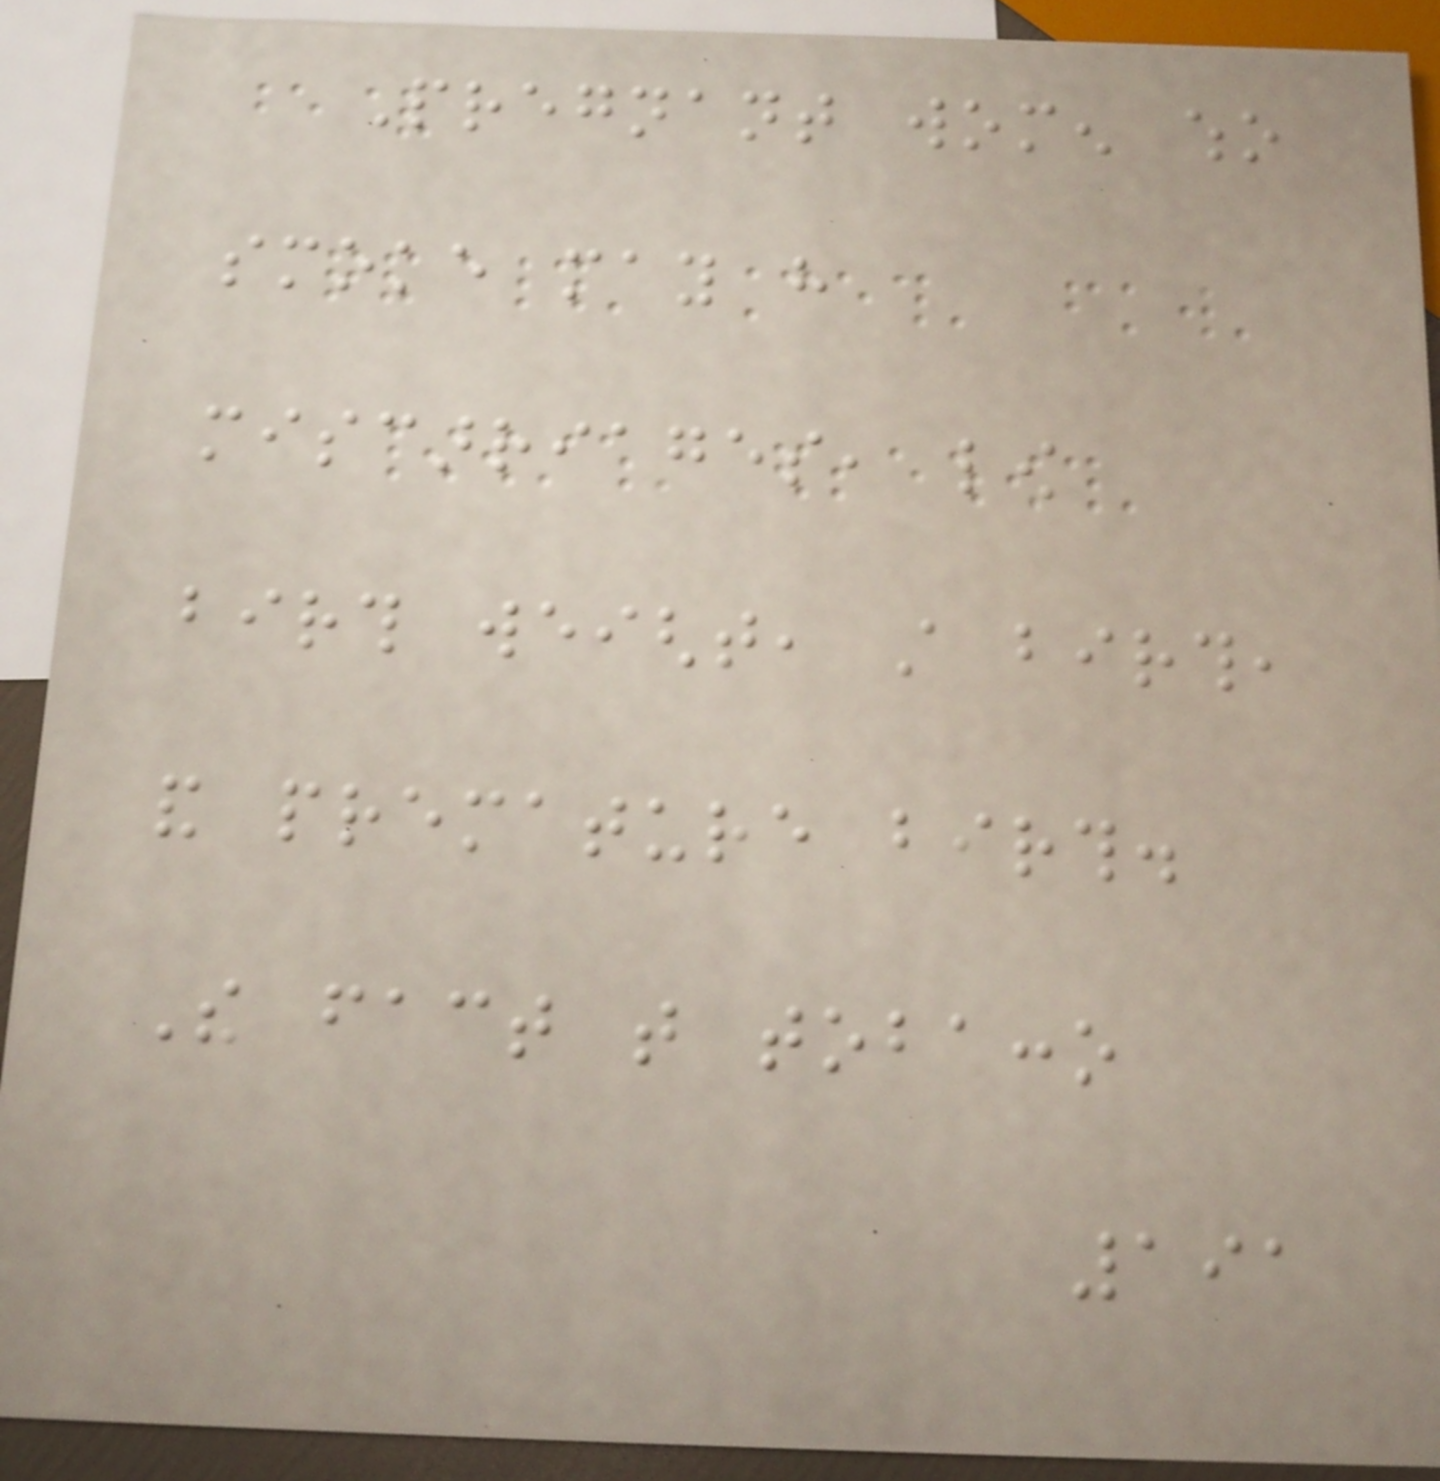Pregnant women who
smoke may have
miscarriages, low
birth weight, still birth,
and premature birth.
The fact that tobacco
191
